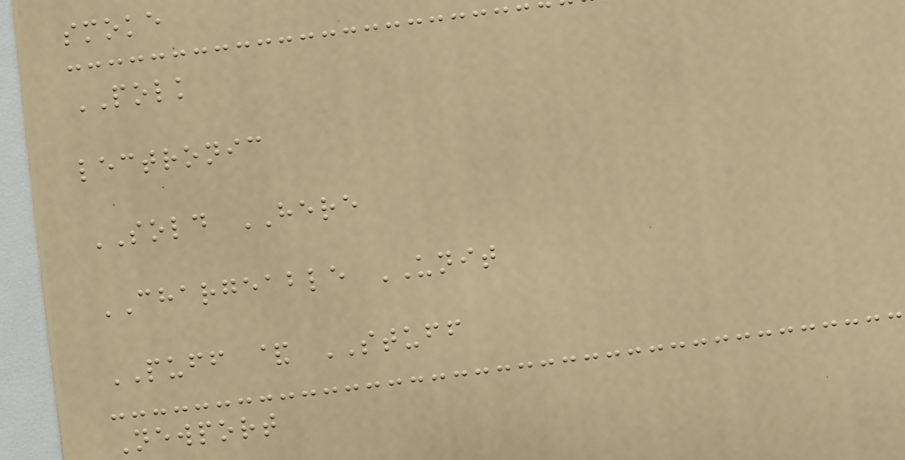smoke
POLK
lectronic
SOLD HERE
CHARGEABLE UNIT
PUFF & STUFF
Newport
